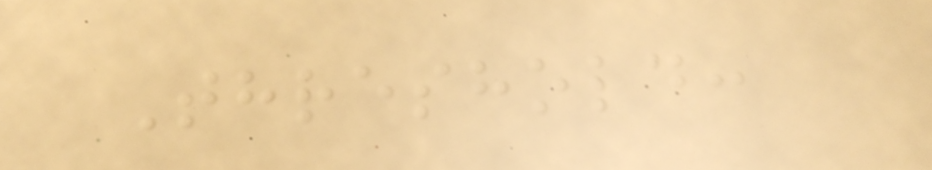Threshold:
